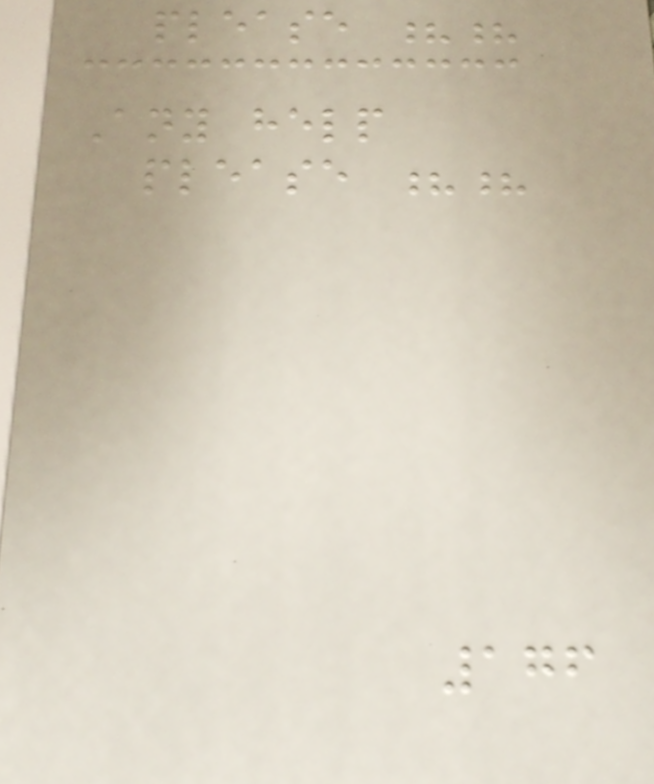please ??
Any help
please ??
176
